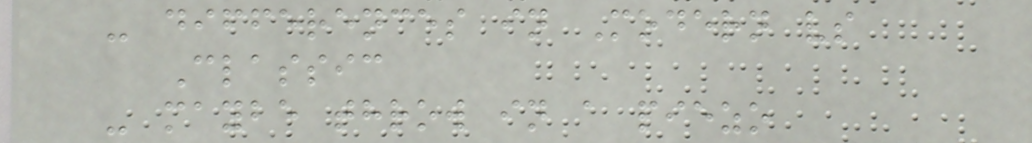- differences in Modern vs
Classic
- maybe throw in a piezo
